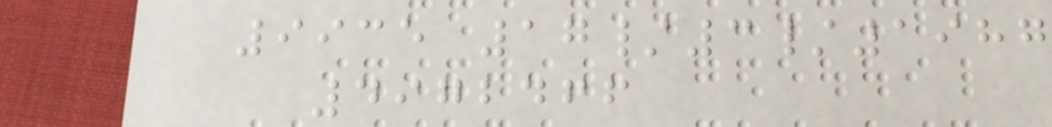9935 17/3/1987
4972466
